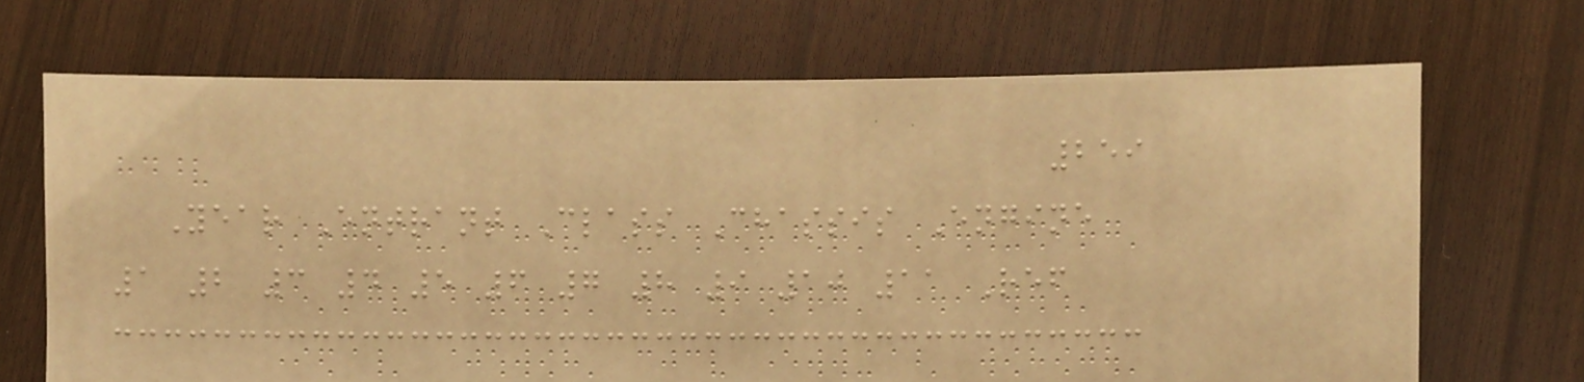259
Year Entrant Class Chassis Engine
1 2 3 4 5 6 7 8 9 10 11 Ref
